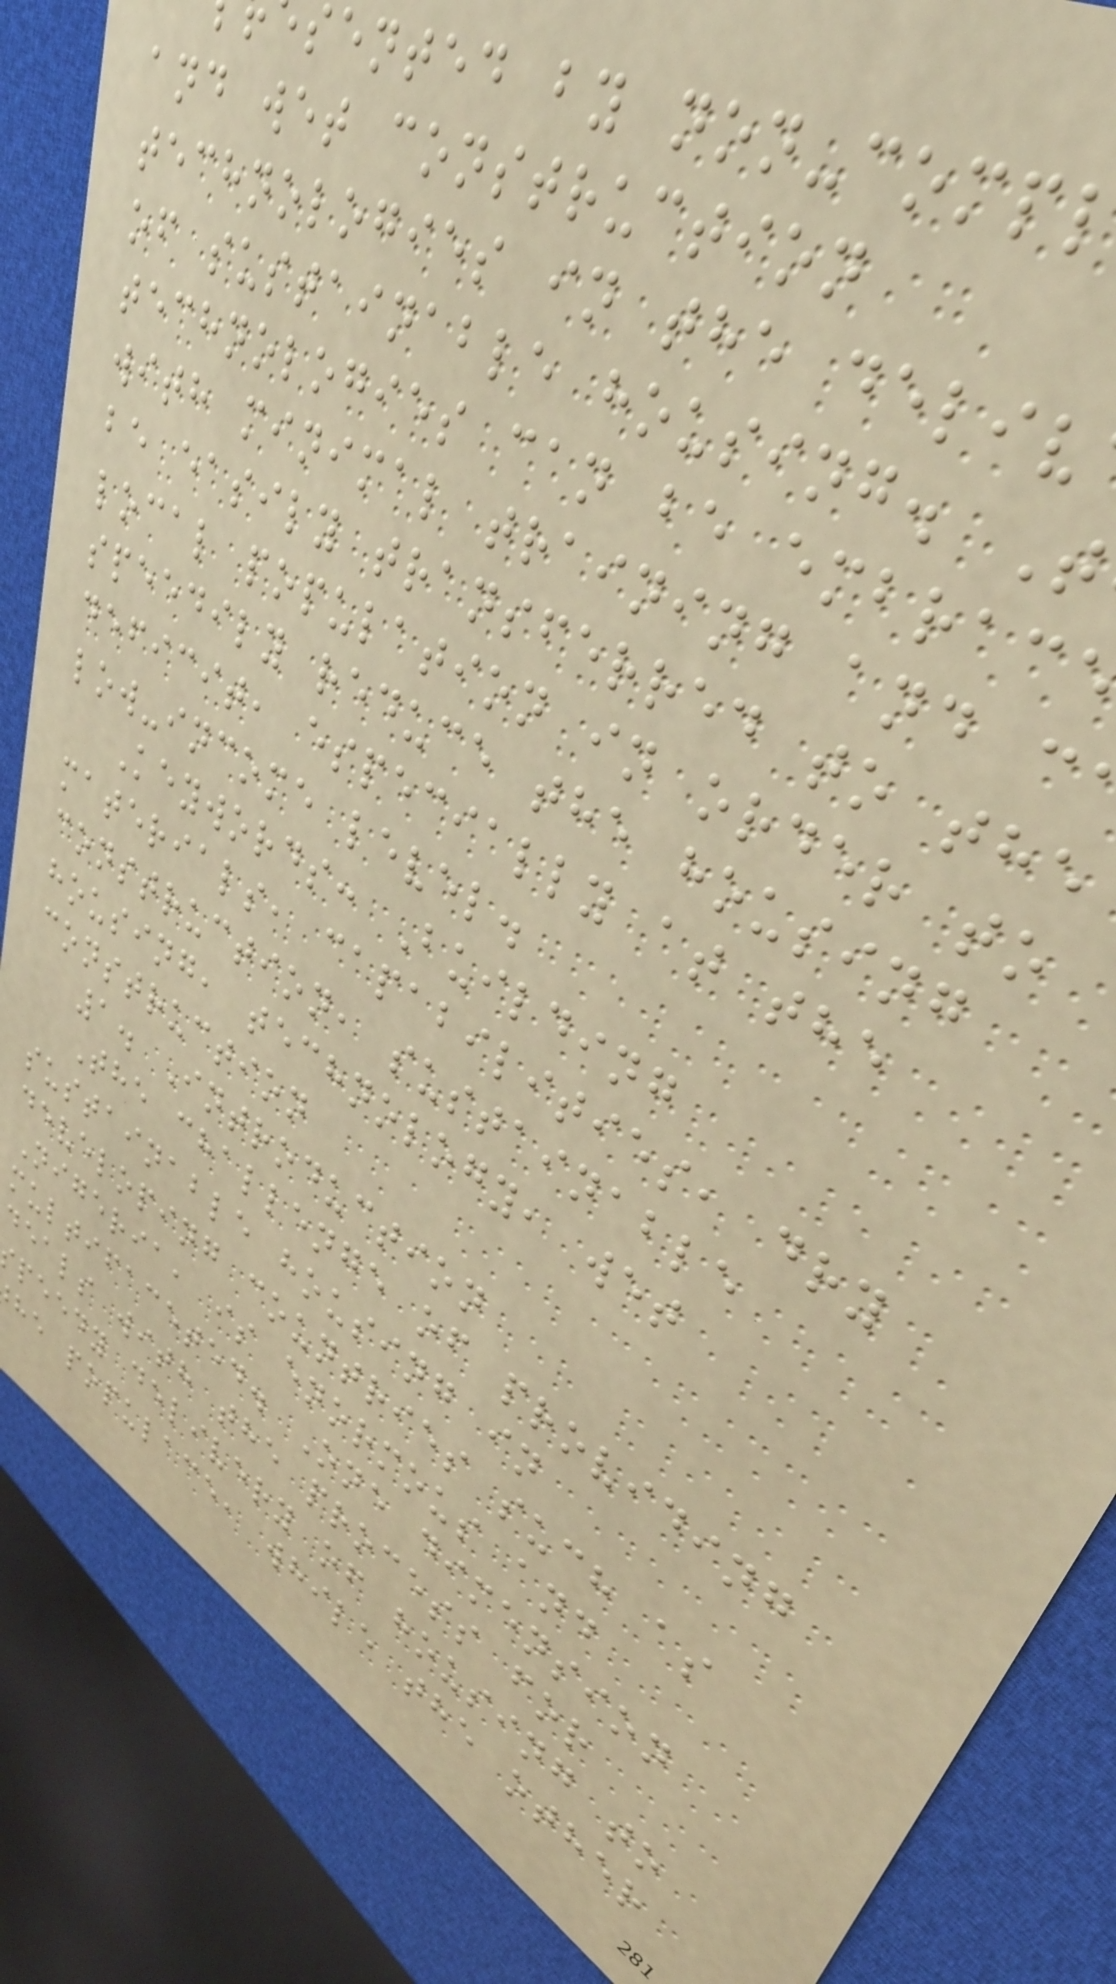sented by non-comp
and wet construction
technologies in the deliv
of sustainable housing. T
technologies can be embrac
with minimal training and c
be easily transferred to the
local population in order to
speedily reduce the housing
deficit, especially at the
low-income level.
Keywords: Building
materials, capabilities, dry
construction, sustainable
housing, technology, wet
construction
1. Introduction
The challenge of providing
sustainable housing in
developing countries such as
Nigeria, is enormous and
multifaceted. One dimension
deals with the process for
peedy delivery of housing to
he populace, while the other
